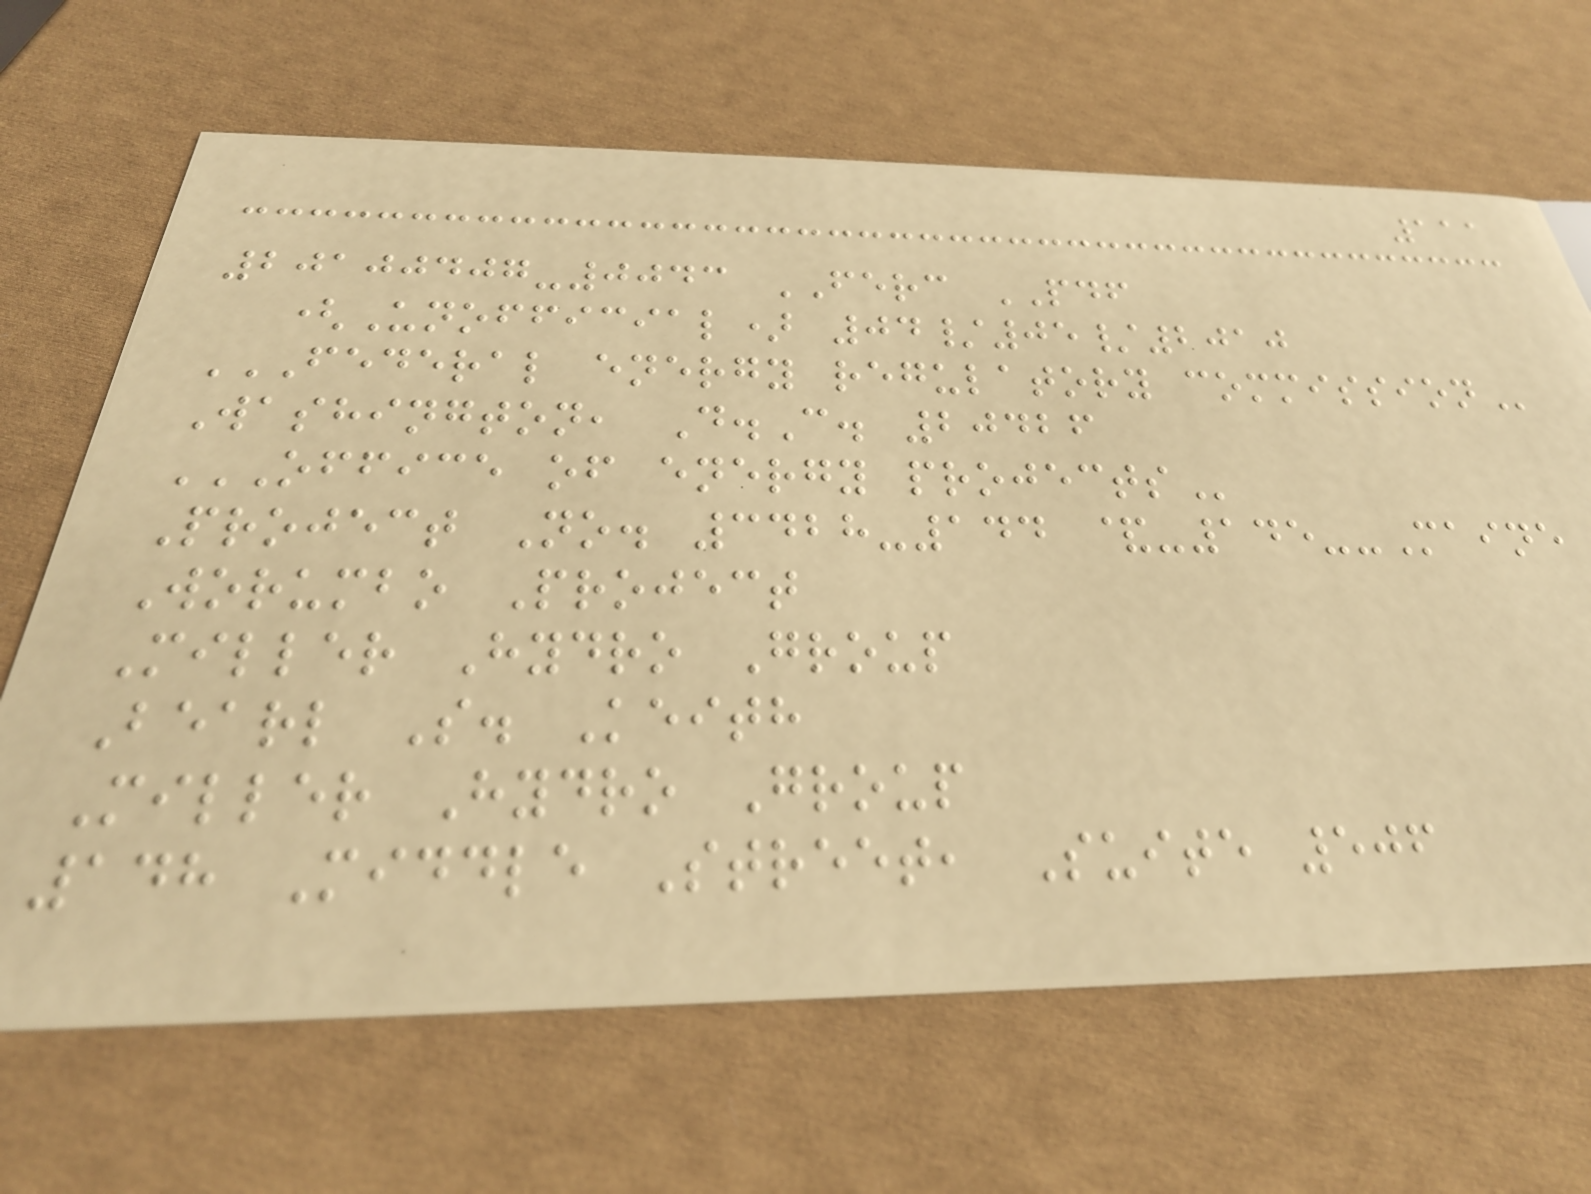111
20100407-0043 FERC PDF
(Unofficial) 04/05/2010
FEDERAL ENERGY REGULATORY COMMISSION
Washington, D.C. 20426
OFFICE OF ENERGY PROJECTS
Project No. 3428-144 &-145--Maine
Worumbo Project
Miller Hydro Group
Bearl S. Keith
Miller Hydro Group
148 Middle Street, Suite 506
